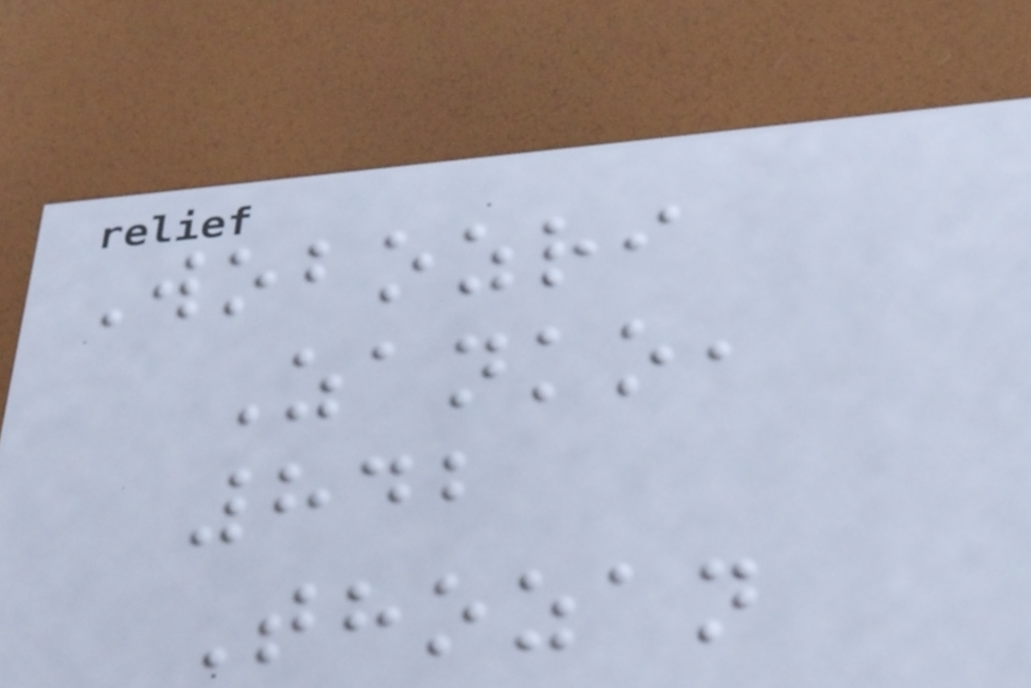Wobozri
Zanko,
842
Thozan
